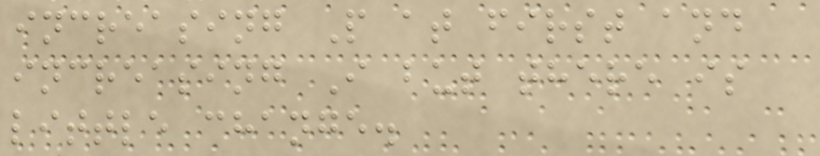increasing P at first and
increasing I but there is
little change.
